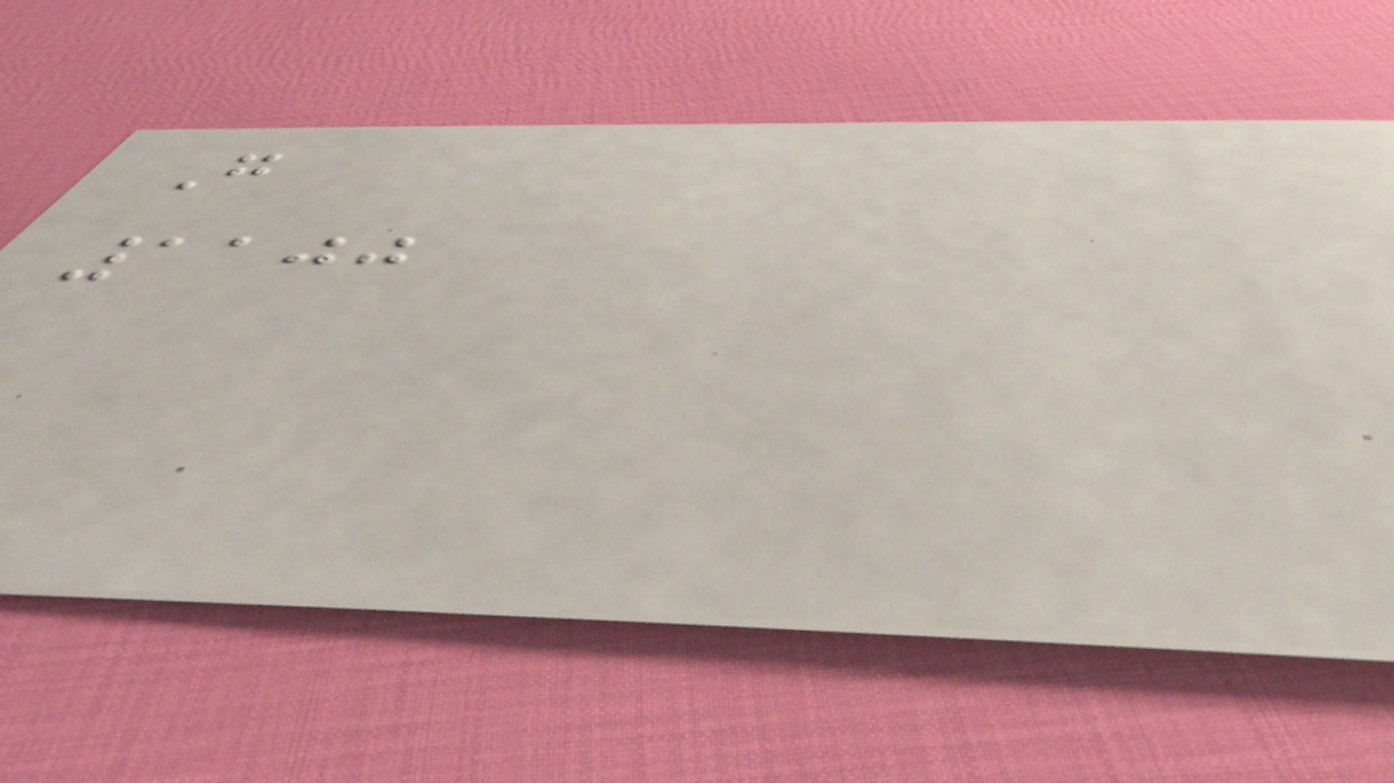G
1100
